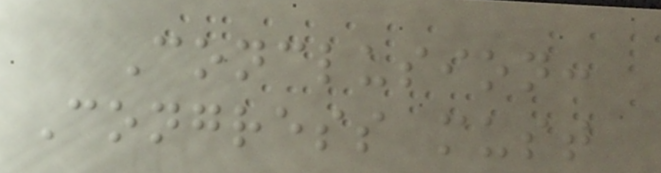Conclusion:
Congress must
